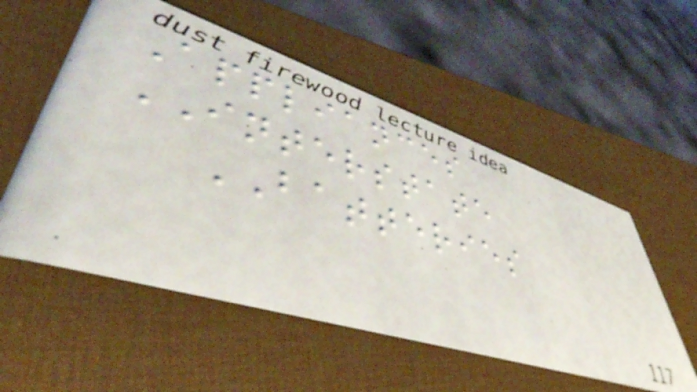Appliances
INTERSTATE
BATTERIES
